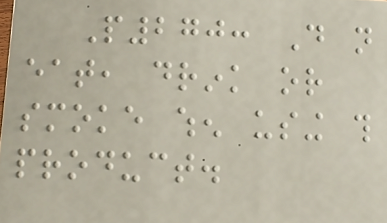P270: Do not
eat, drink or
smoke when using this
product.
